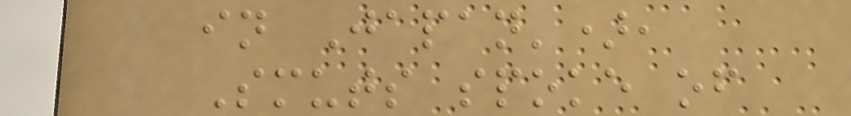in Japan'),
Smuts spoke of
